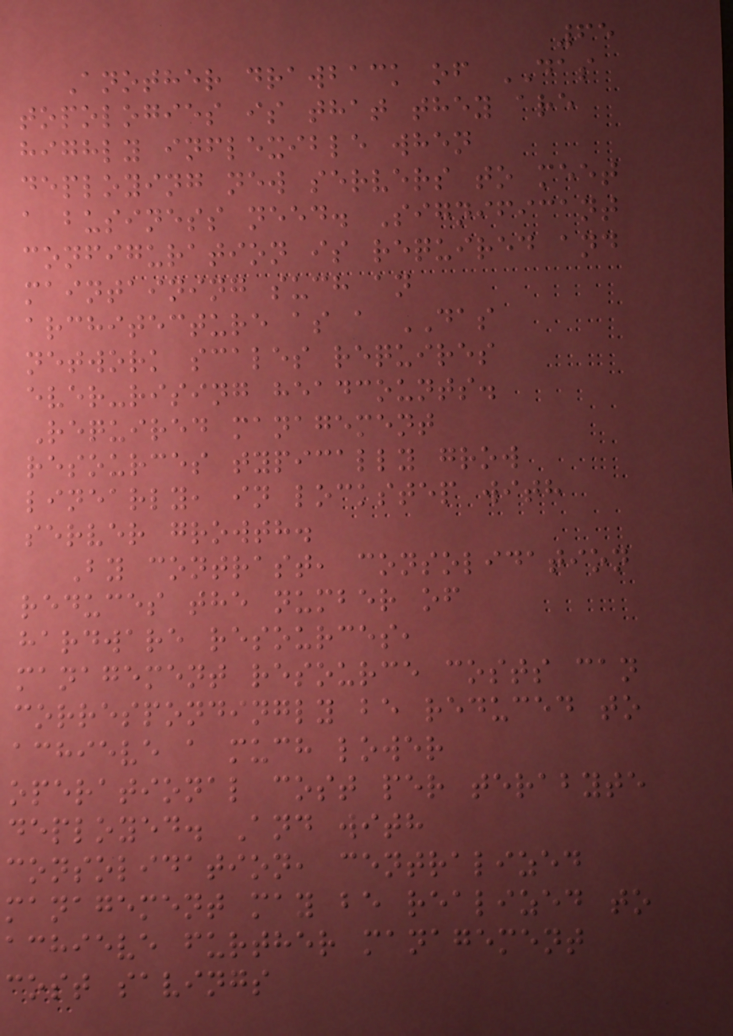65
Another drawback of DAS
topologies is that they are
highly inflexible when
deploying new servers to meet
a business need. Significant
configuration is required and
maintaining such an
architecture as a DAS
network scales requires
ever-rising headcounts.
Required management
resources typically grow
linearly, in lockstep with
server growth.
By contrast, consolidation
reduces the number of
hardware resources,
management resource costs can
correspondingly be reduced to
achieve a much lower
operational cost per terabyte
deployed. And with
consolidation, centralized
management may be realized to
achieve further management
cost savings
